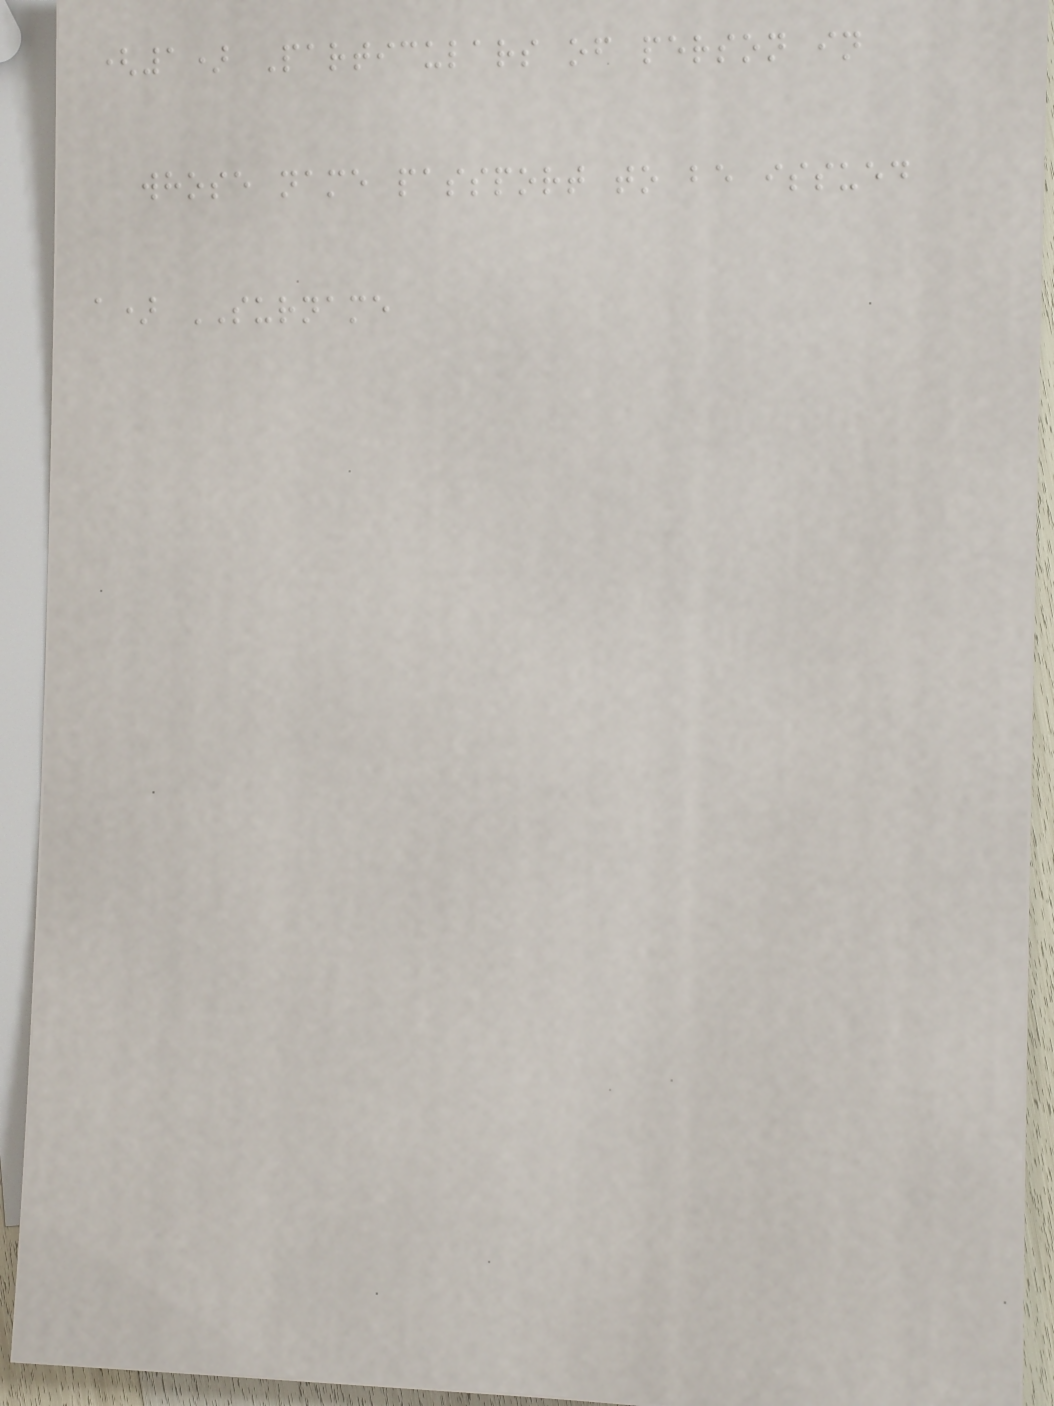(1) Particulars of person in
whose name passport to be issued
a) SURNAME
